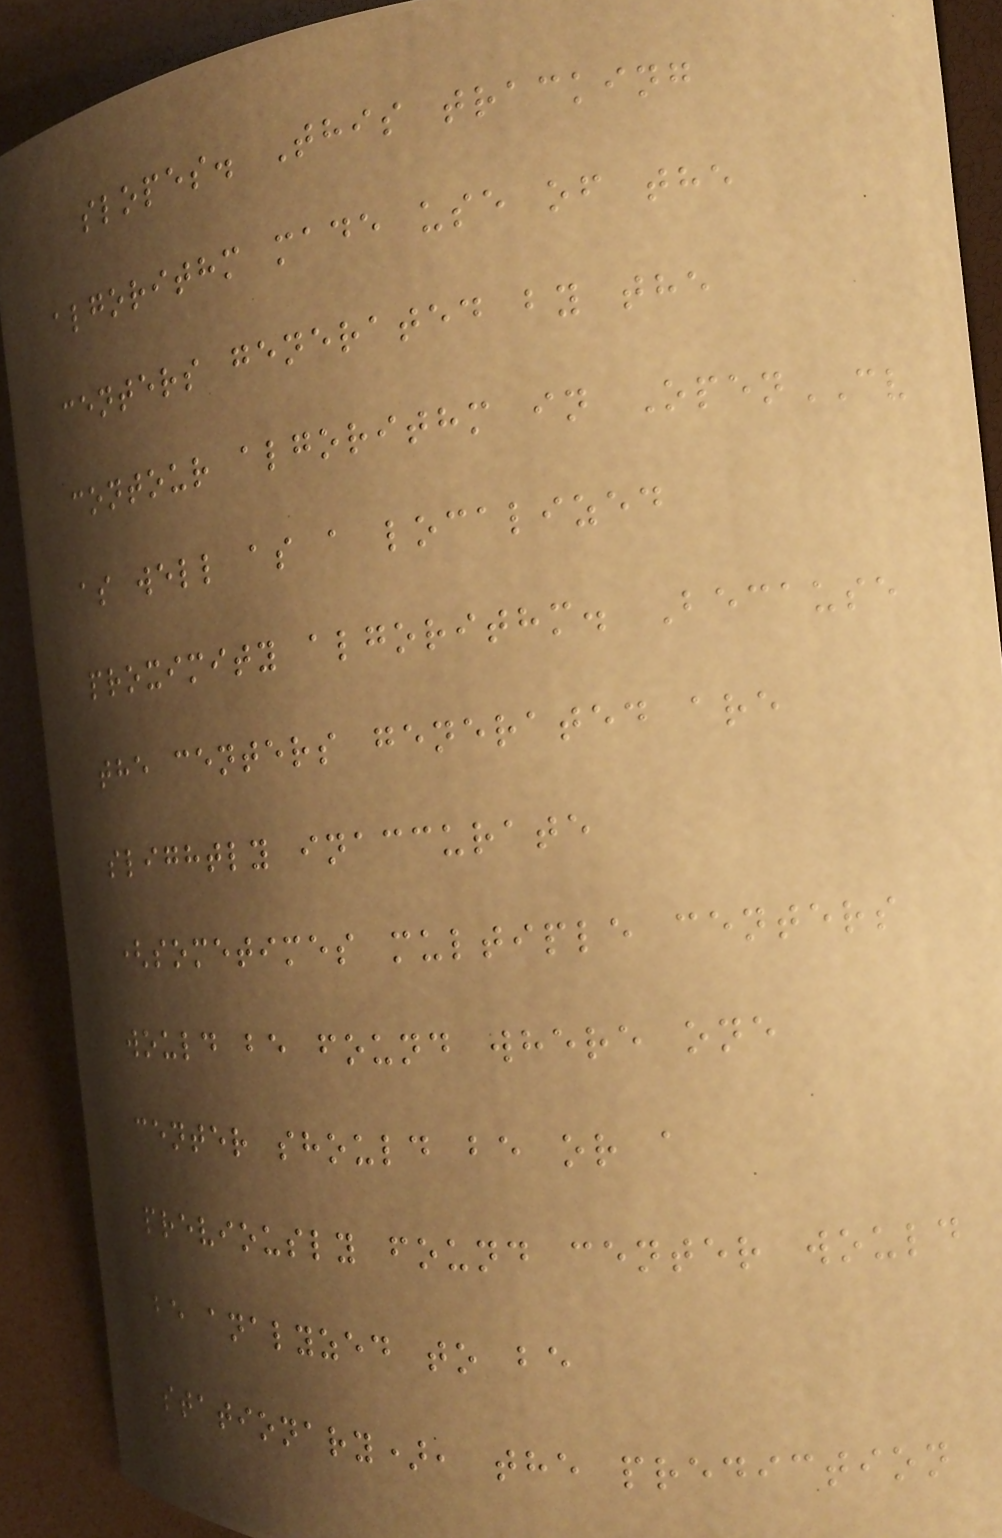slopes. This tracking
algorithm made use of the
centers generated by the
contour algorithm in OpenCV
as well as a localized
proximity algorithm. Because
the centers generated are
slightly inaccurate
(sometimes multiple centers
would be found where one
center should be or a
previously found center would
be analyzed to be
stationary), the prediction
